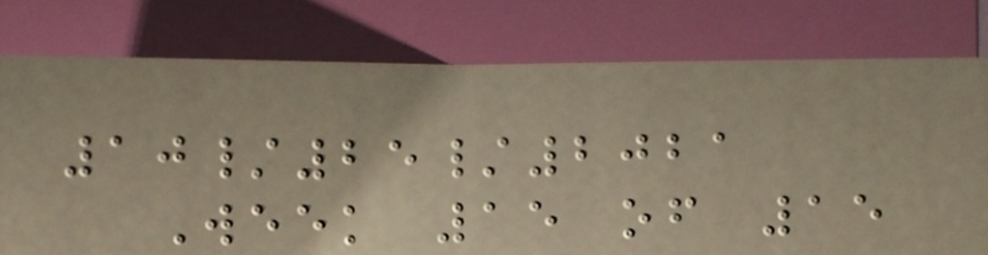10/25/2021
Week 15 of 15
